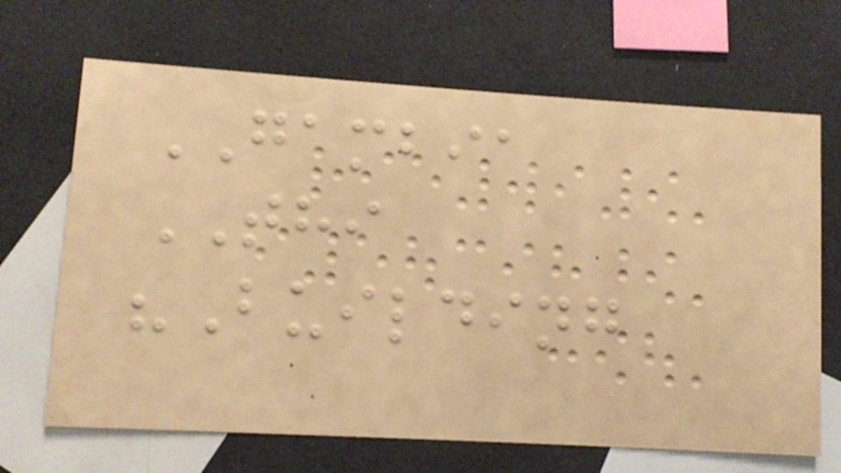GAMBIA
THI
"Building
